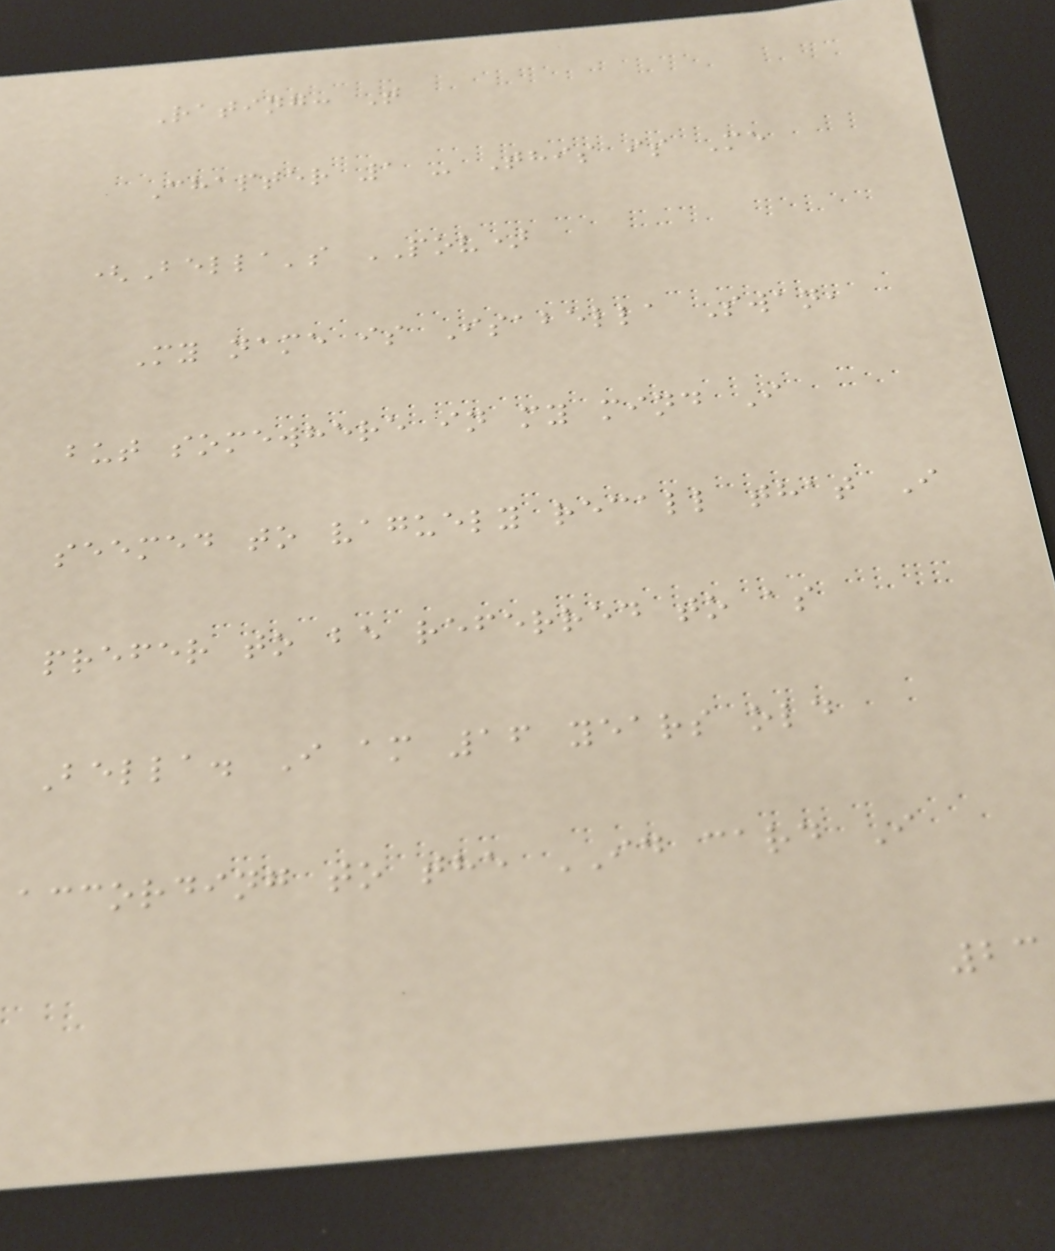Rating: T
Chapter 1 - This is Me
(Bella's POV)
My name is Isabella Swan,
but somewhere in my mind I
seemed to vaguely recall that I
prefer to be referred to as
Bella. I am 16 years old
according to the ID card I
23
